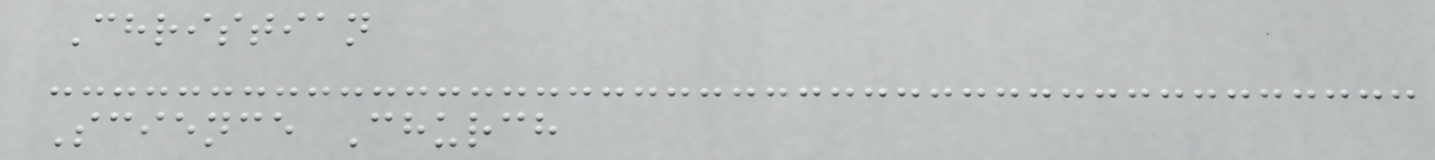Christian
Science Church
